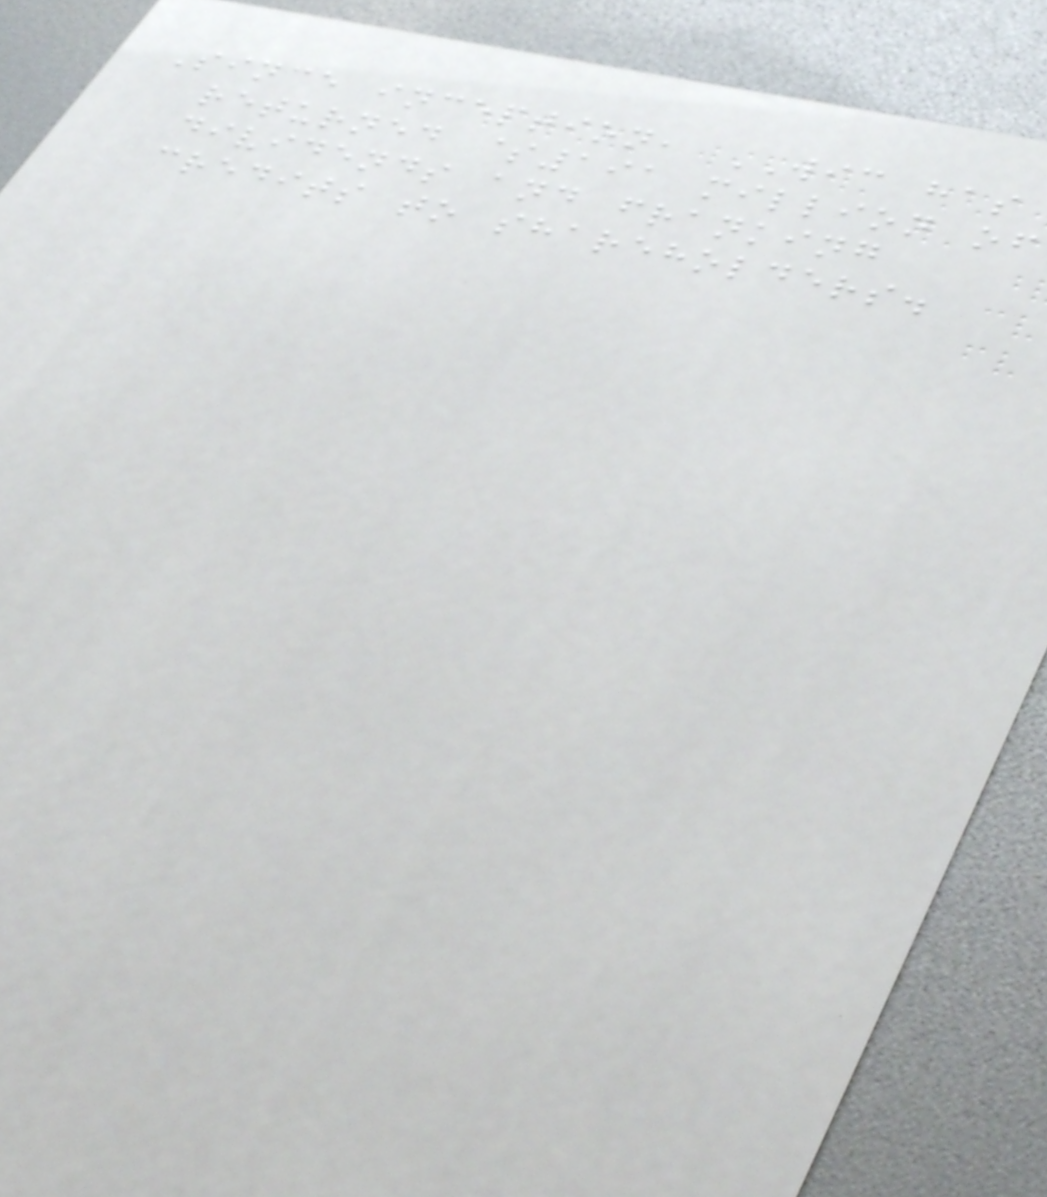Since inception, WIC has
returned $191 million of
dividends and franking
credits to shareholders.
